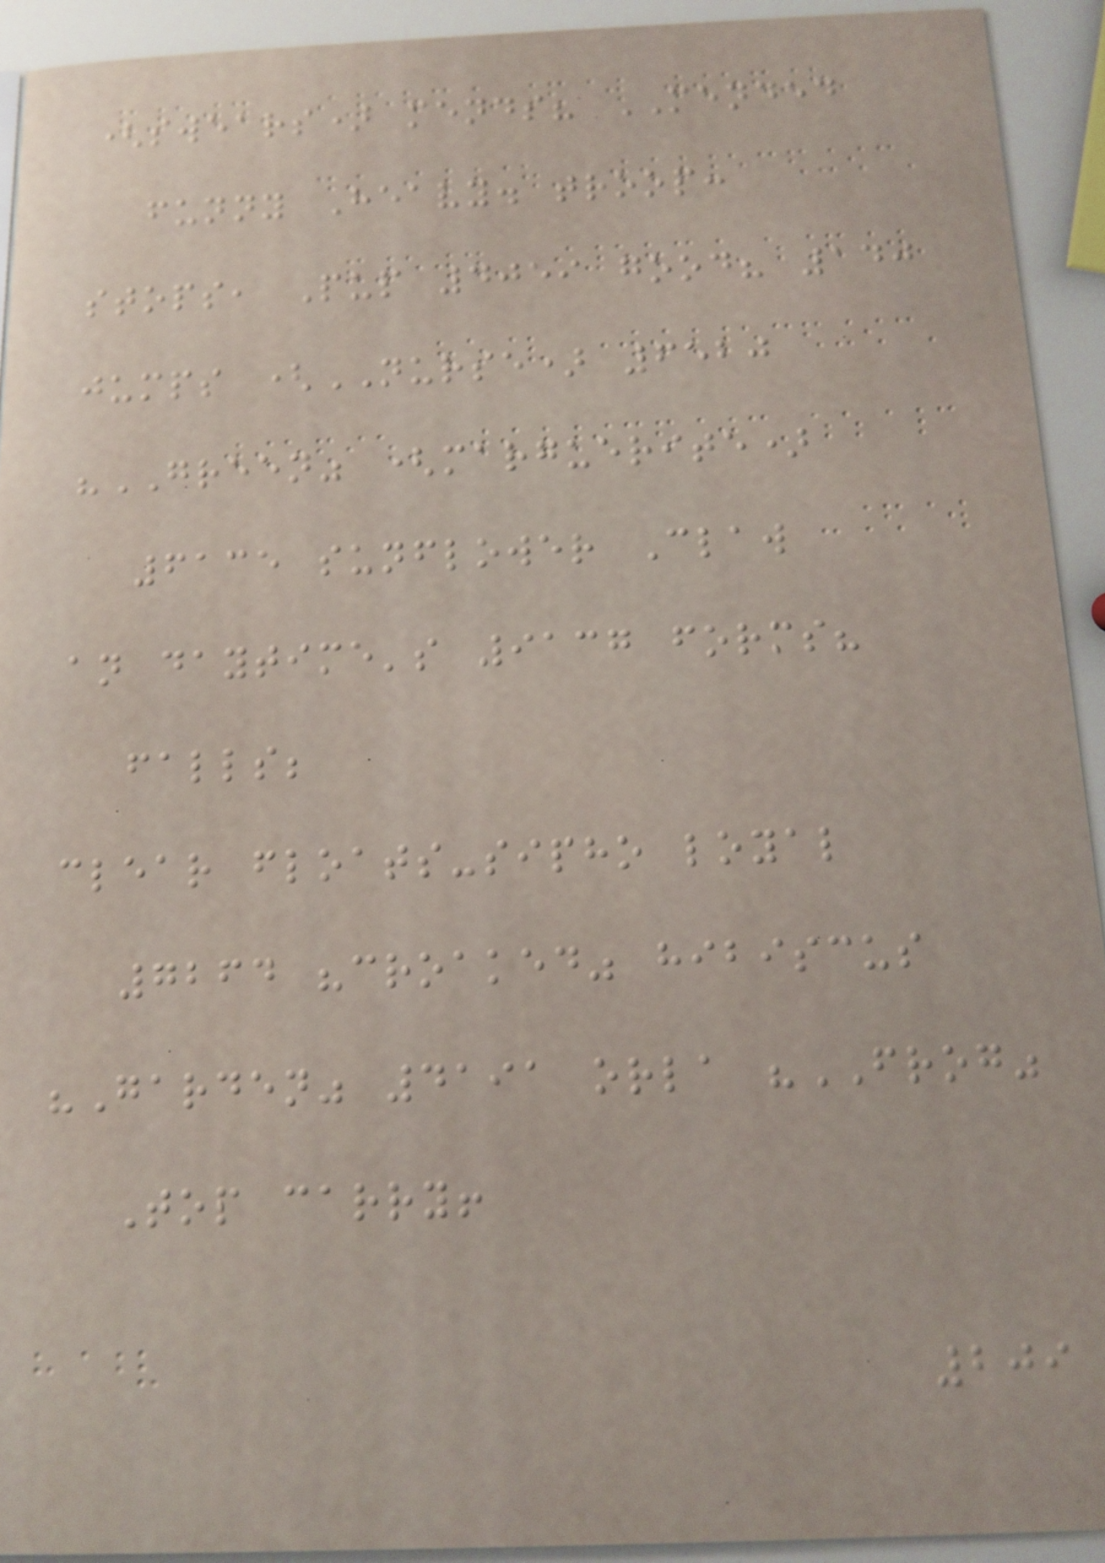(swears) mends? MENDED
funny Heavy. troop:
stops, Pup 4059 good? 140
jumps (NURSE) 6520
"GREEN" (marguerite)
6135 sunflower Claw
an daytime's 9137 forms?
falls;
clear floats-sipho loyal
7264 "croaked" hibiscus
"Garden" 4191 orla "FROG"
Top carry!
209
